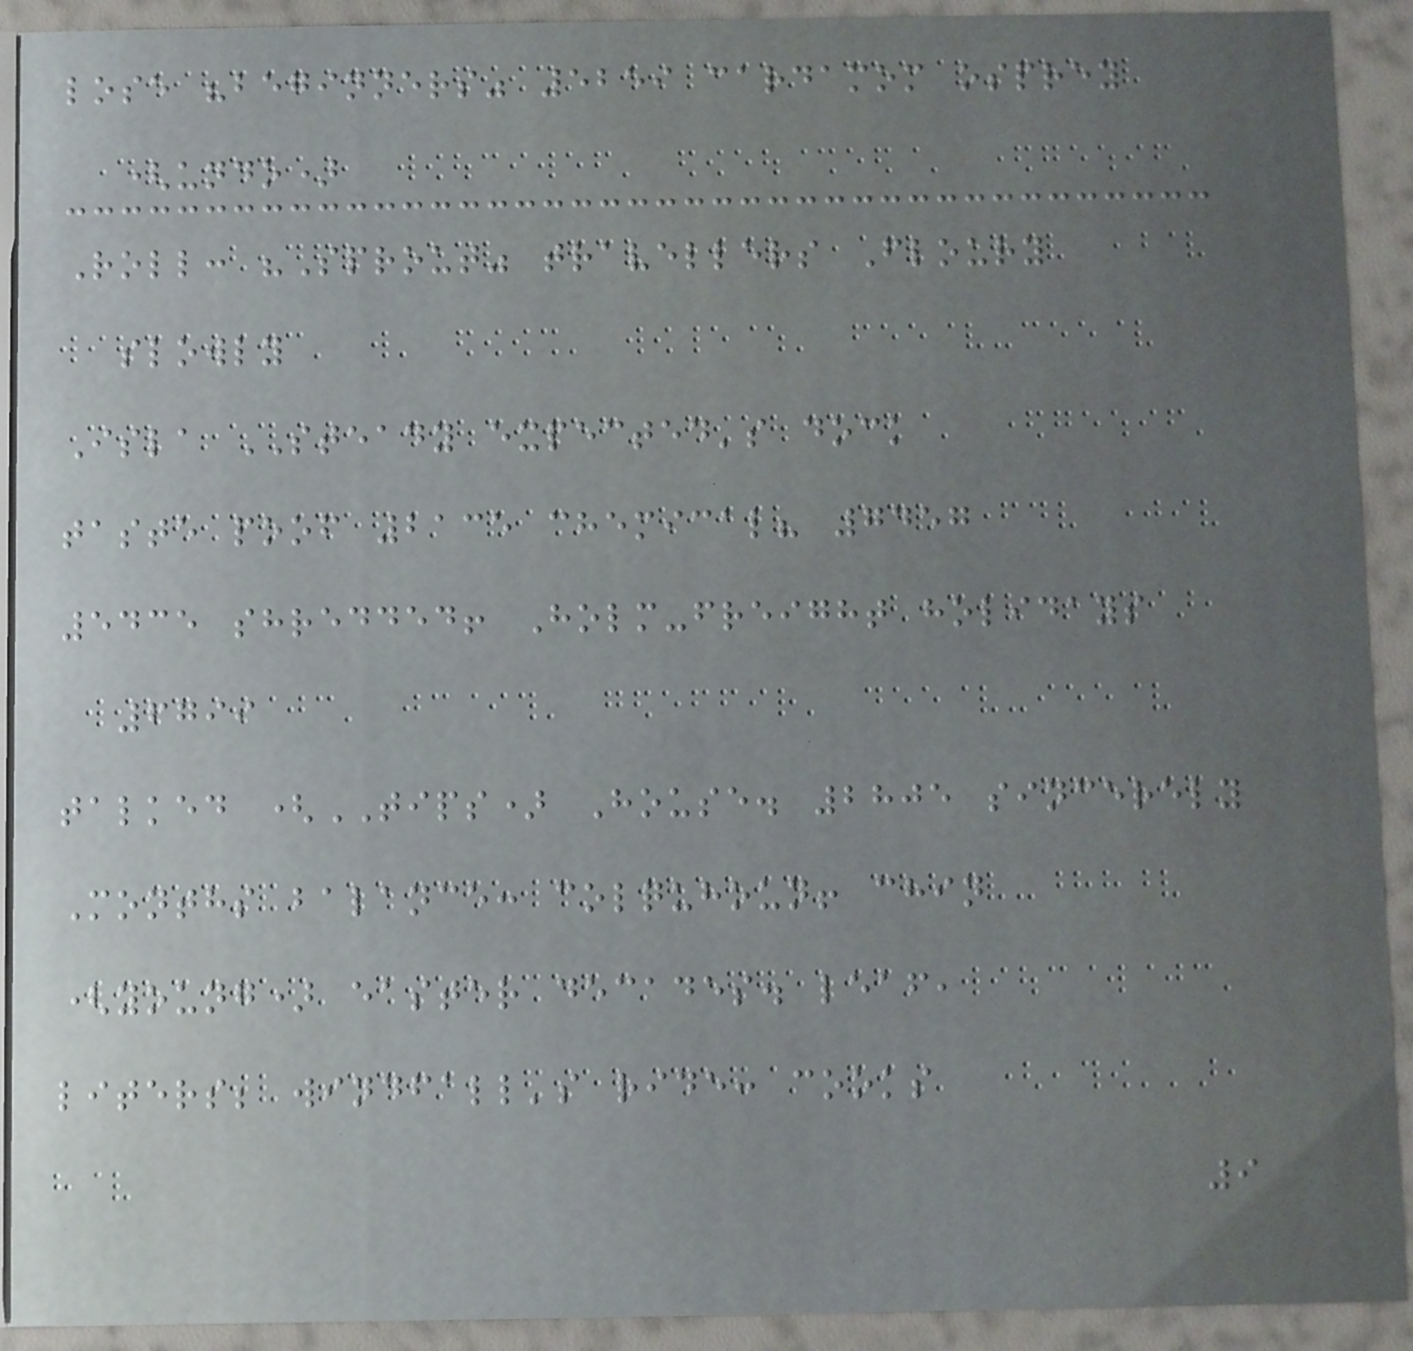lose "beginners" 5259 cardamom osprey
(undo)
Roll: "Sprout" travellers Floury
slowly
Isla STEADY expected's dock
taste poof 2135 chemical? 7457
5435 shredded! Holm-freight holidays
6799
talked (TIPS) House. 2805 sincerely
Months balance: colquhoun! chin
(young) easter decades. leaf,
liters; windfall's ride: cooks
9
